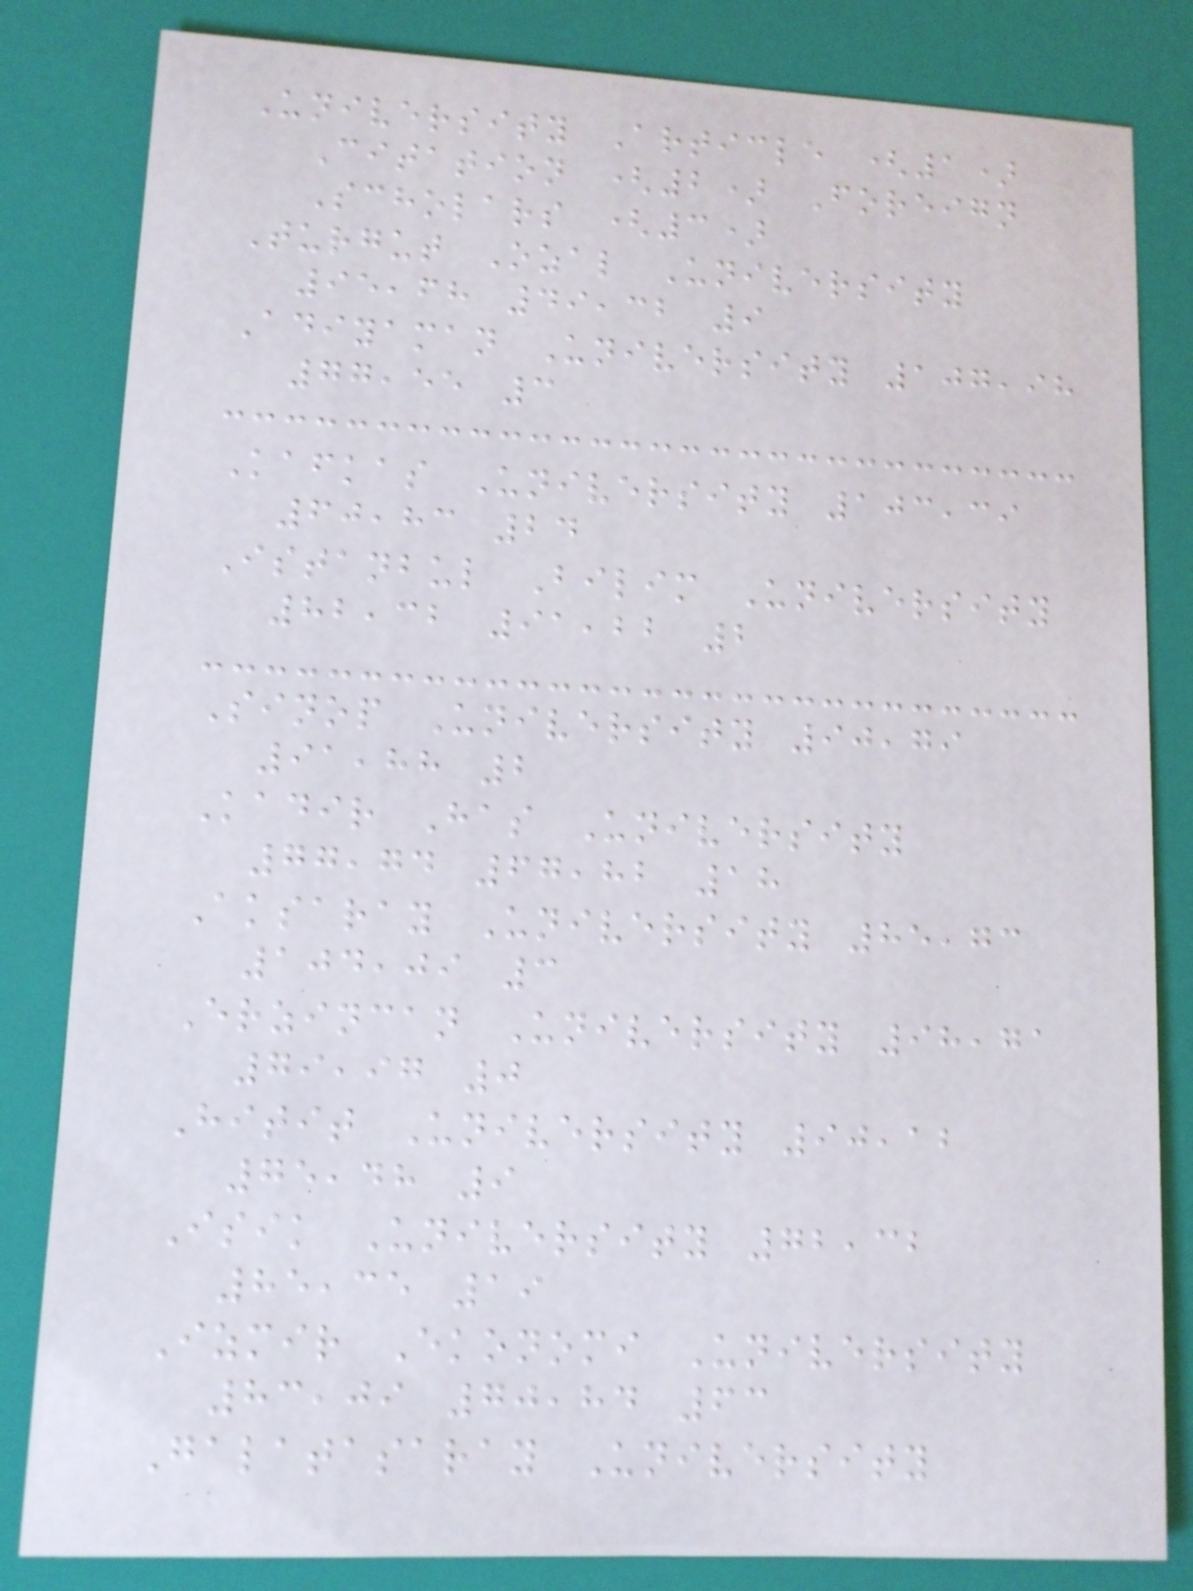University Article (1)
Citation (2) Foreign
Scholars (3)
Turgut Ozal University
95,68 49,32 9
Adiyaman University 107,98
77,55 3
Kafkas University 103,39
60,83 24
Istanbul Bilim University
82,32 91,22 2
Sinop University 90,79
91,88 2
Kadir Has University
77,74 67,82 18
Aksaray University 85,73
104,09 3
Erzincan University 98,71
79,97 0
Hitit University 90,12
75,48 9
Isik University 72,32
85,35 19
Izmir Ekonomi University
83,09 70,84 63
Galatasaray University
